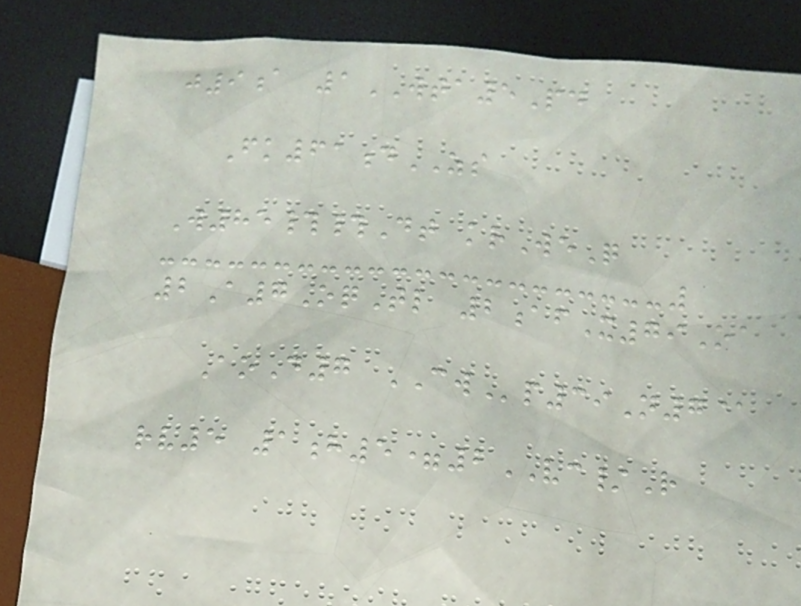j9a 1WTA5Pd
Fk61dZS
W85##Dt krWeQ
2A7OqTl 2afX79Oa
AoD7 CWp39N7@
rv5 1h5=2VC/R
